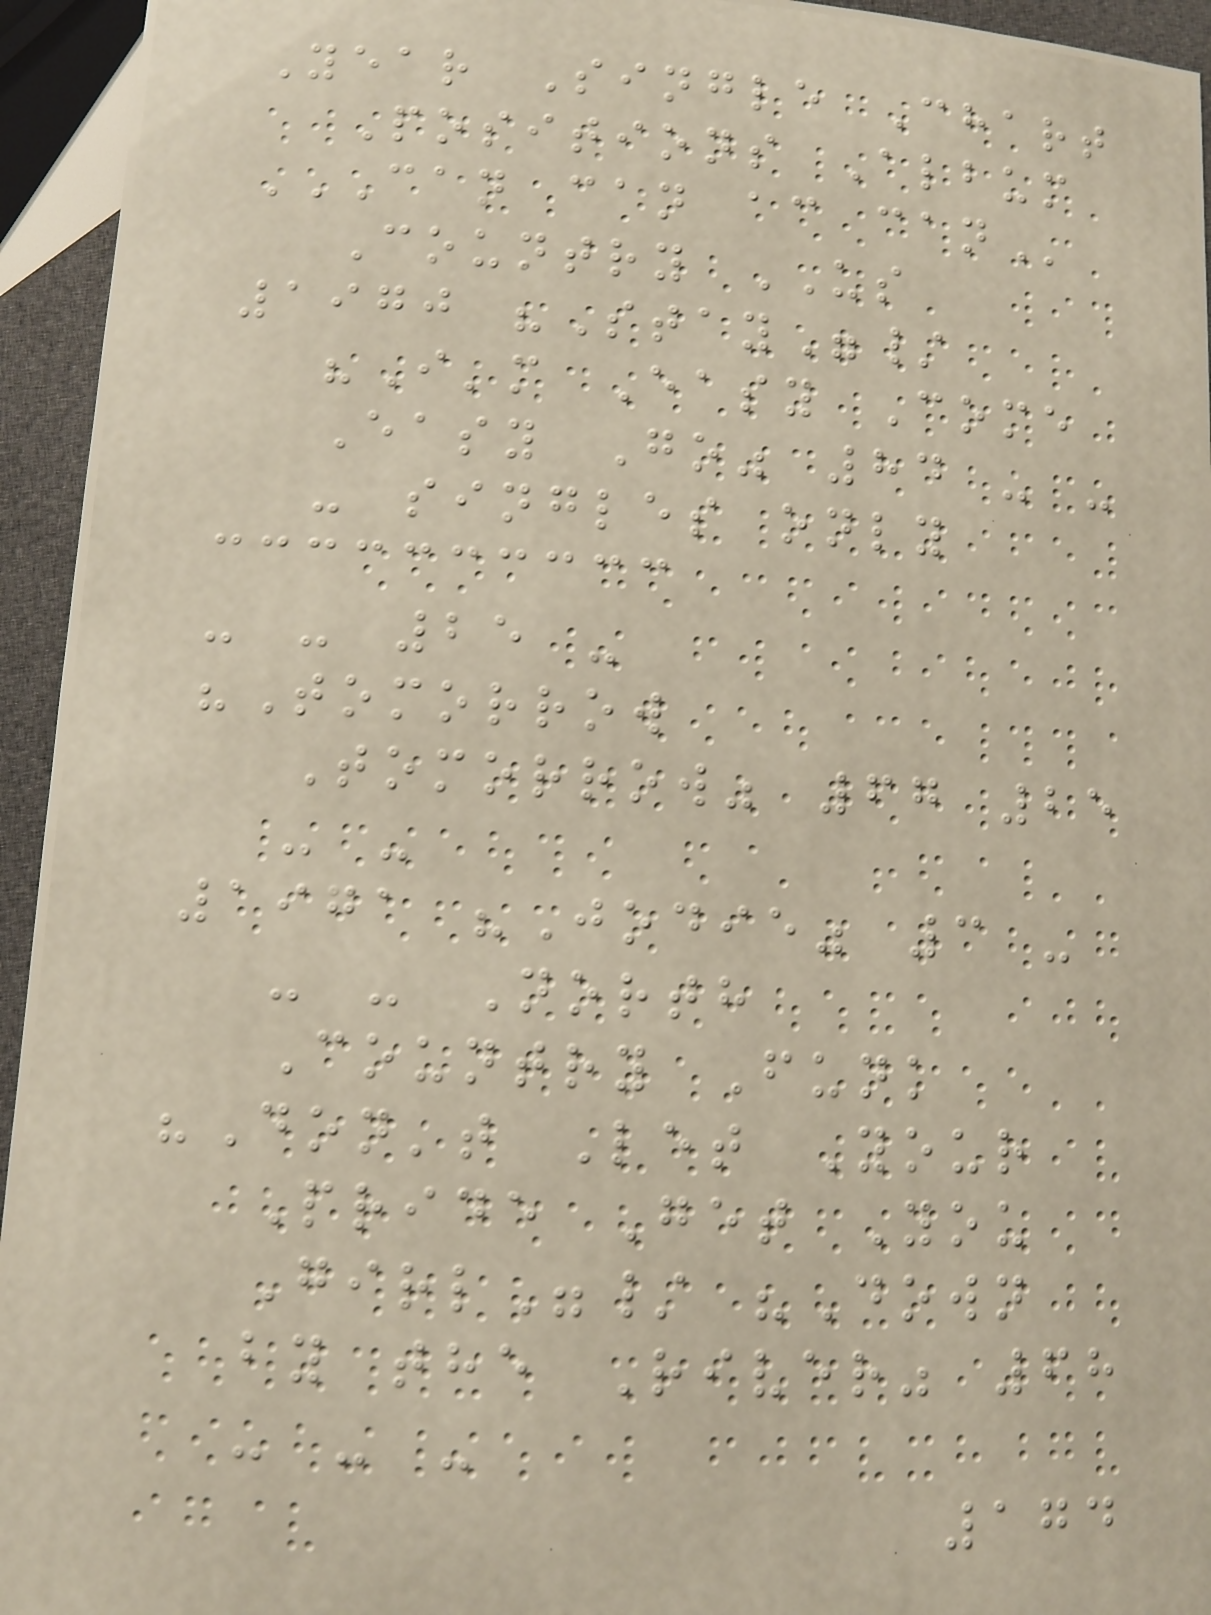Year Single Chart
Positions Album
CAN CAN AC CAN
Country US
1970 "Stay"/
"I'm Easy Come
Easy Go" 84 - -
- singles only
- - 25 -
"Tomorrow
Tomorrow" 67 25
- -
1971 "Jodie" 3 -
- - North
Country Funk
"Don't Let Your
Pride Get You
Girl"/ "Down
by the River" 68
- - -
174
